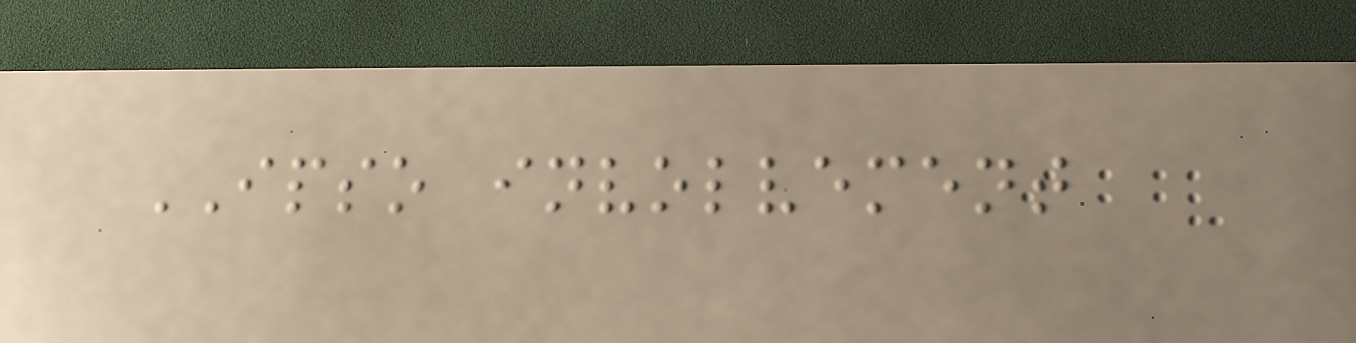IPSO involvement
